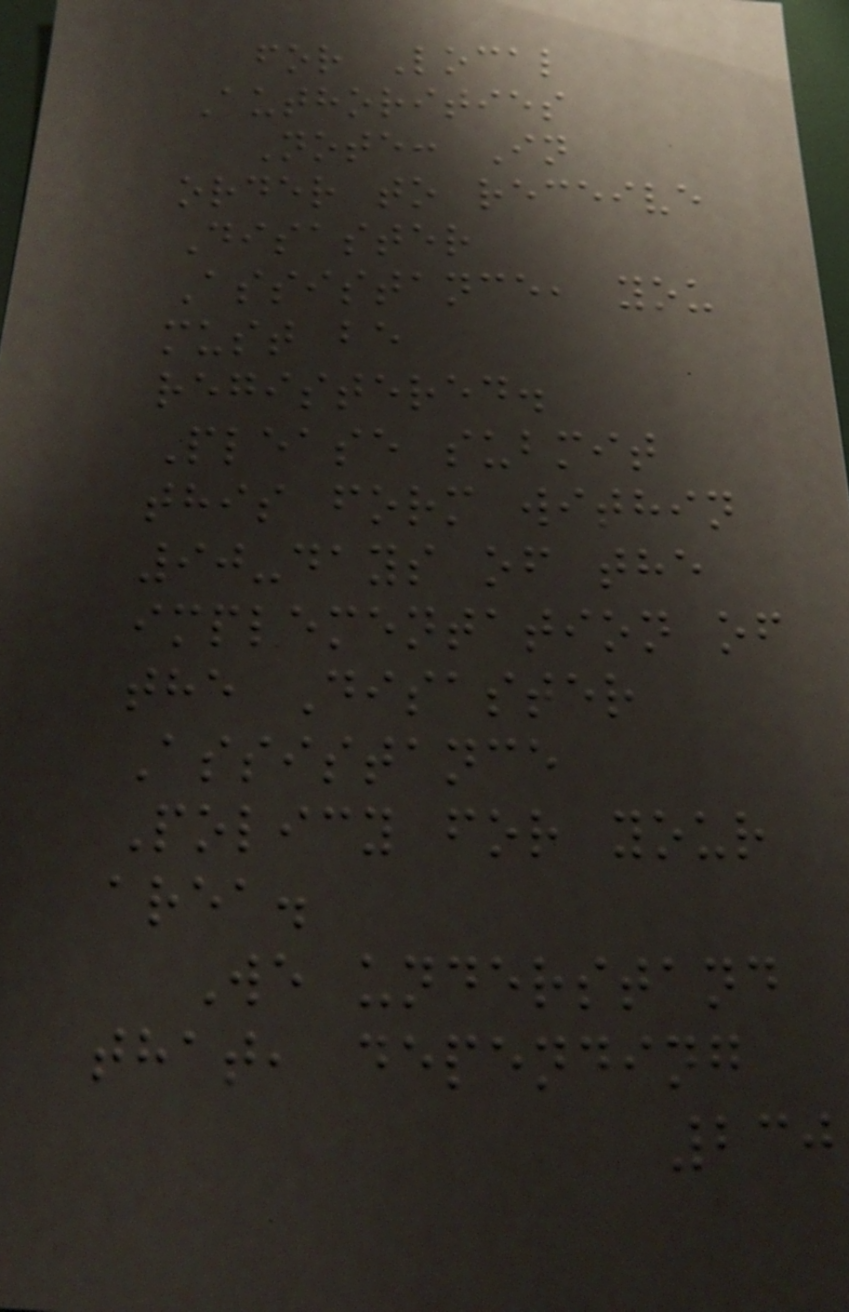for Local
Authorities
Note: In
order to receive
Disaster
Assistance, you
must be
registered.
Please submit
this form within
90-days of the
implementation of
the Disaster
Assistance
Policy for your
area.
We understand
that, depending
230
